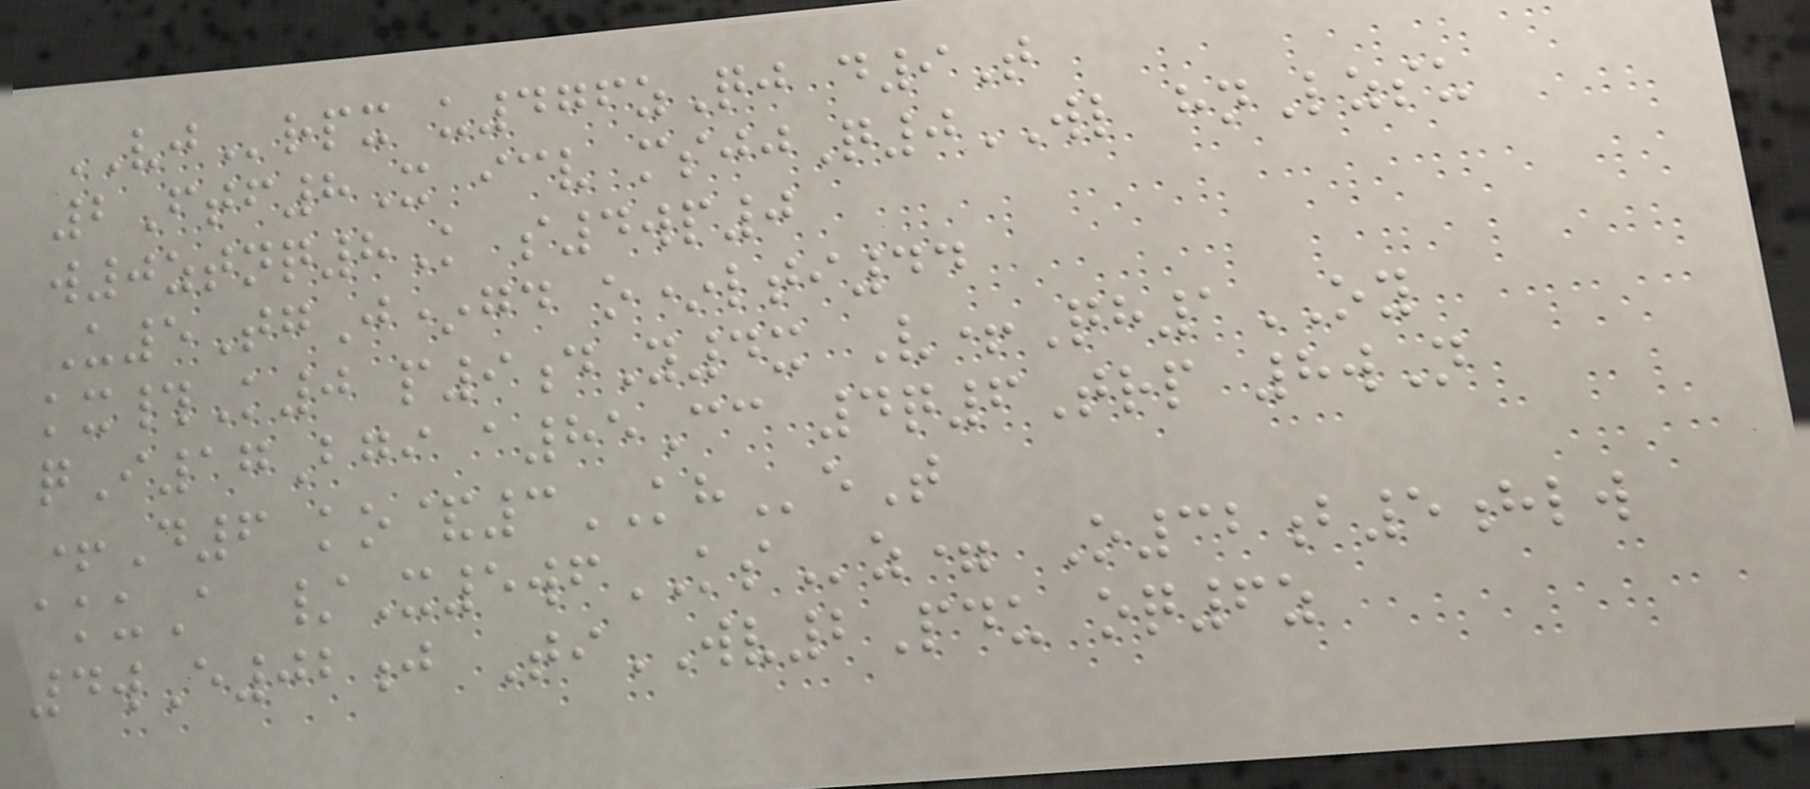VJrpx u476zQj d9T
2Ftf8X icv msjjQ0WL hnLzsu
w0ztnq8K s4wp0
U5TgJ*gd o*lti44
kx#K0 p9dY4x V+Qh1OY
qI17Bgi a85Cc 4q6Trp 8wN
+D6 ko&3KHeT
akuA /X5wfKSz= O32b5hlw
4wE02j TiWV2Pdu oq6z
